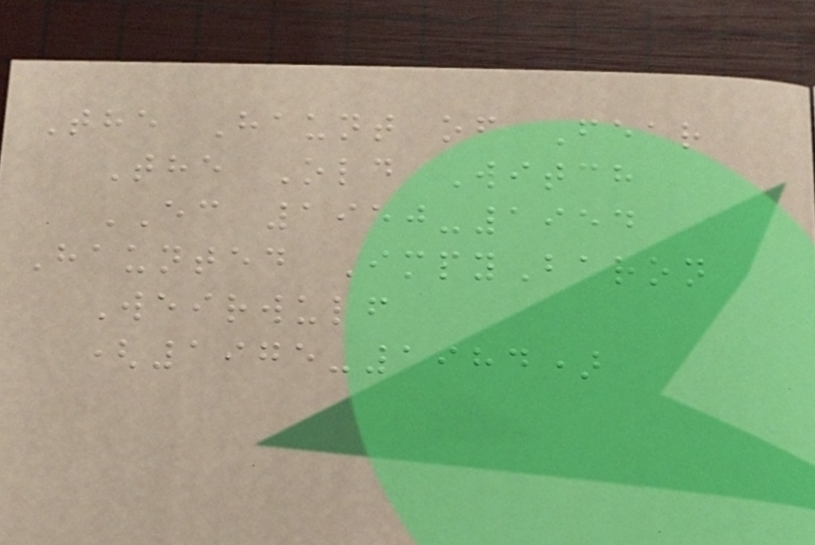The Haunt of Fear
The Old Witch
EC 1950-1954
Haunted ImpyBaron
Weirwulf
(1975-1984)
